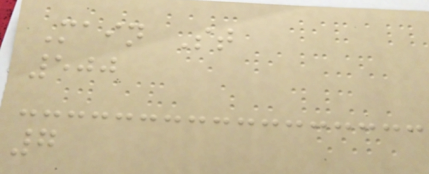Main St
500
7
